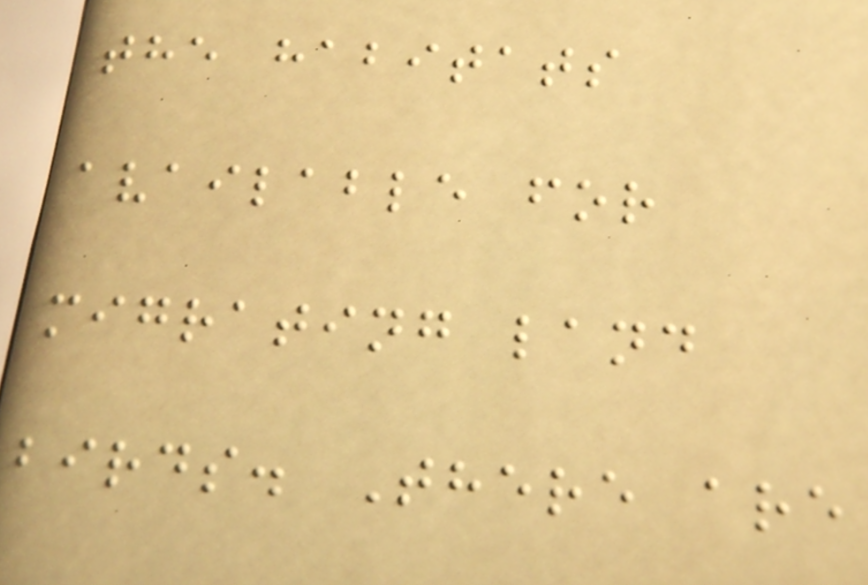the habitats
available for
migrating land
birds. There are
